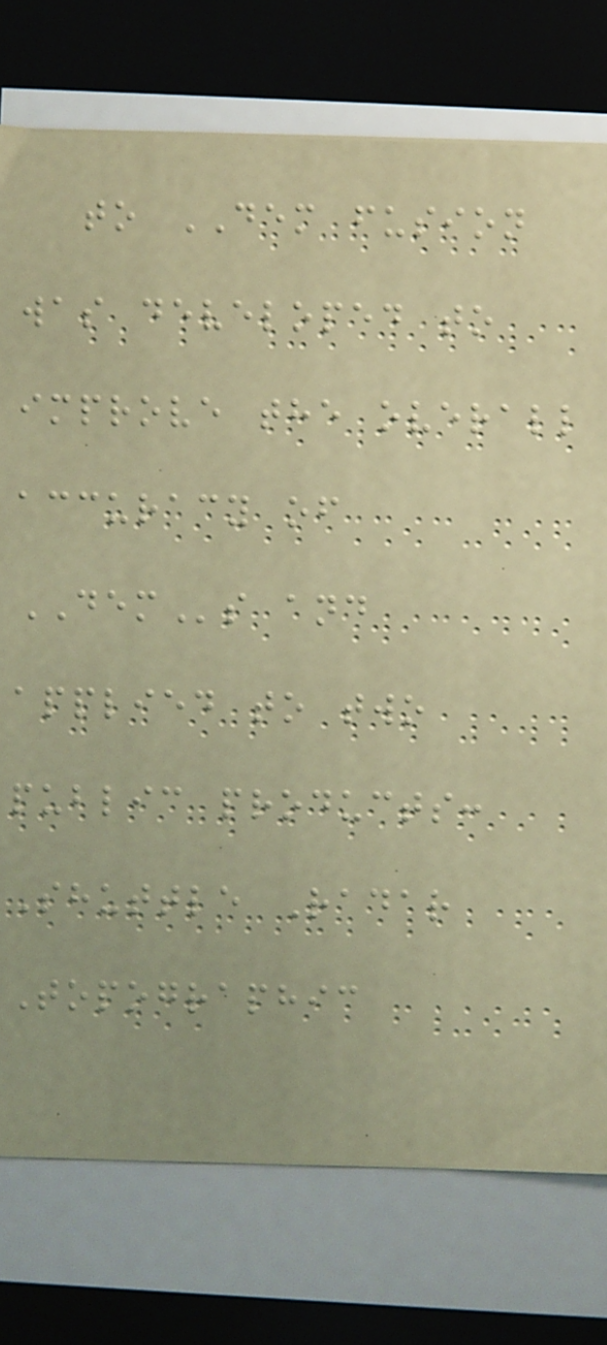to DEM fusion
was developed to
improve the overall
accuracy of
DEMs and
applied to two
public products:
Shuttle Radar
Topographic
